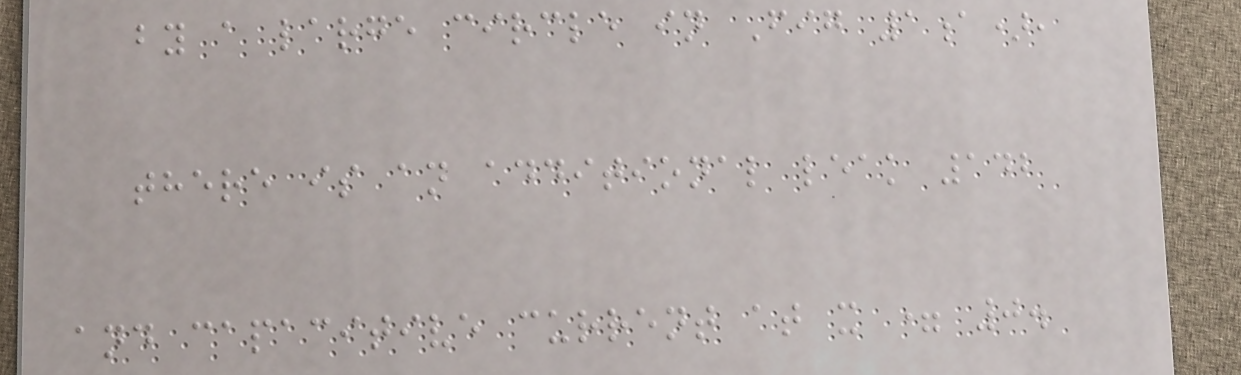by a large circle in Fig 1a),
there is an additional leak 142
and capacitive current at x = 0.
